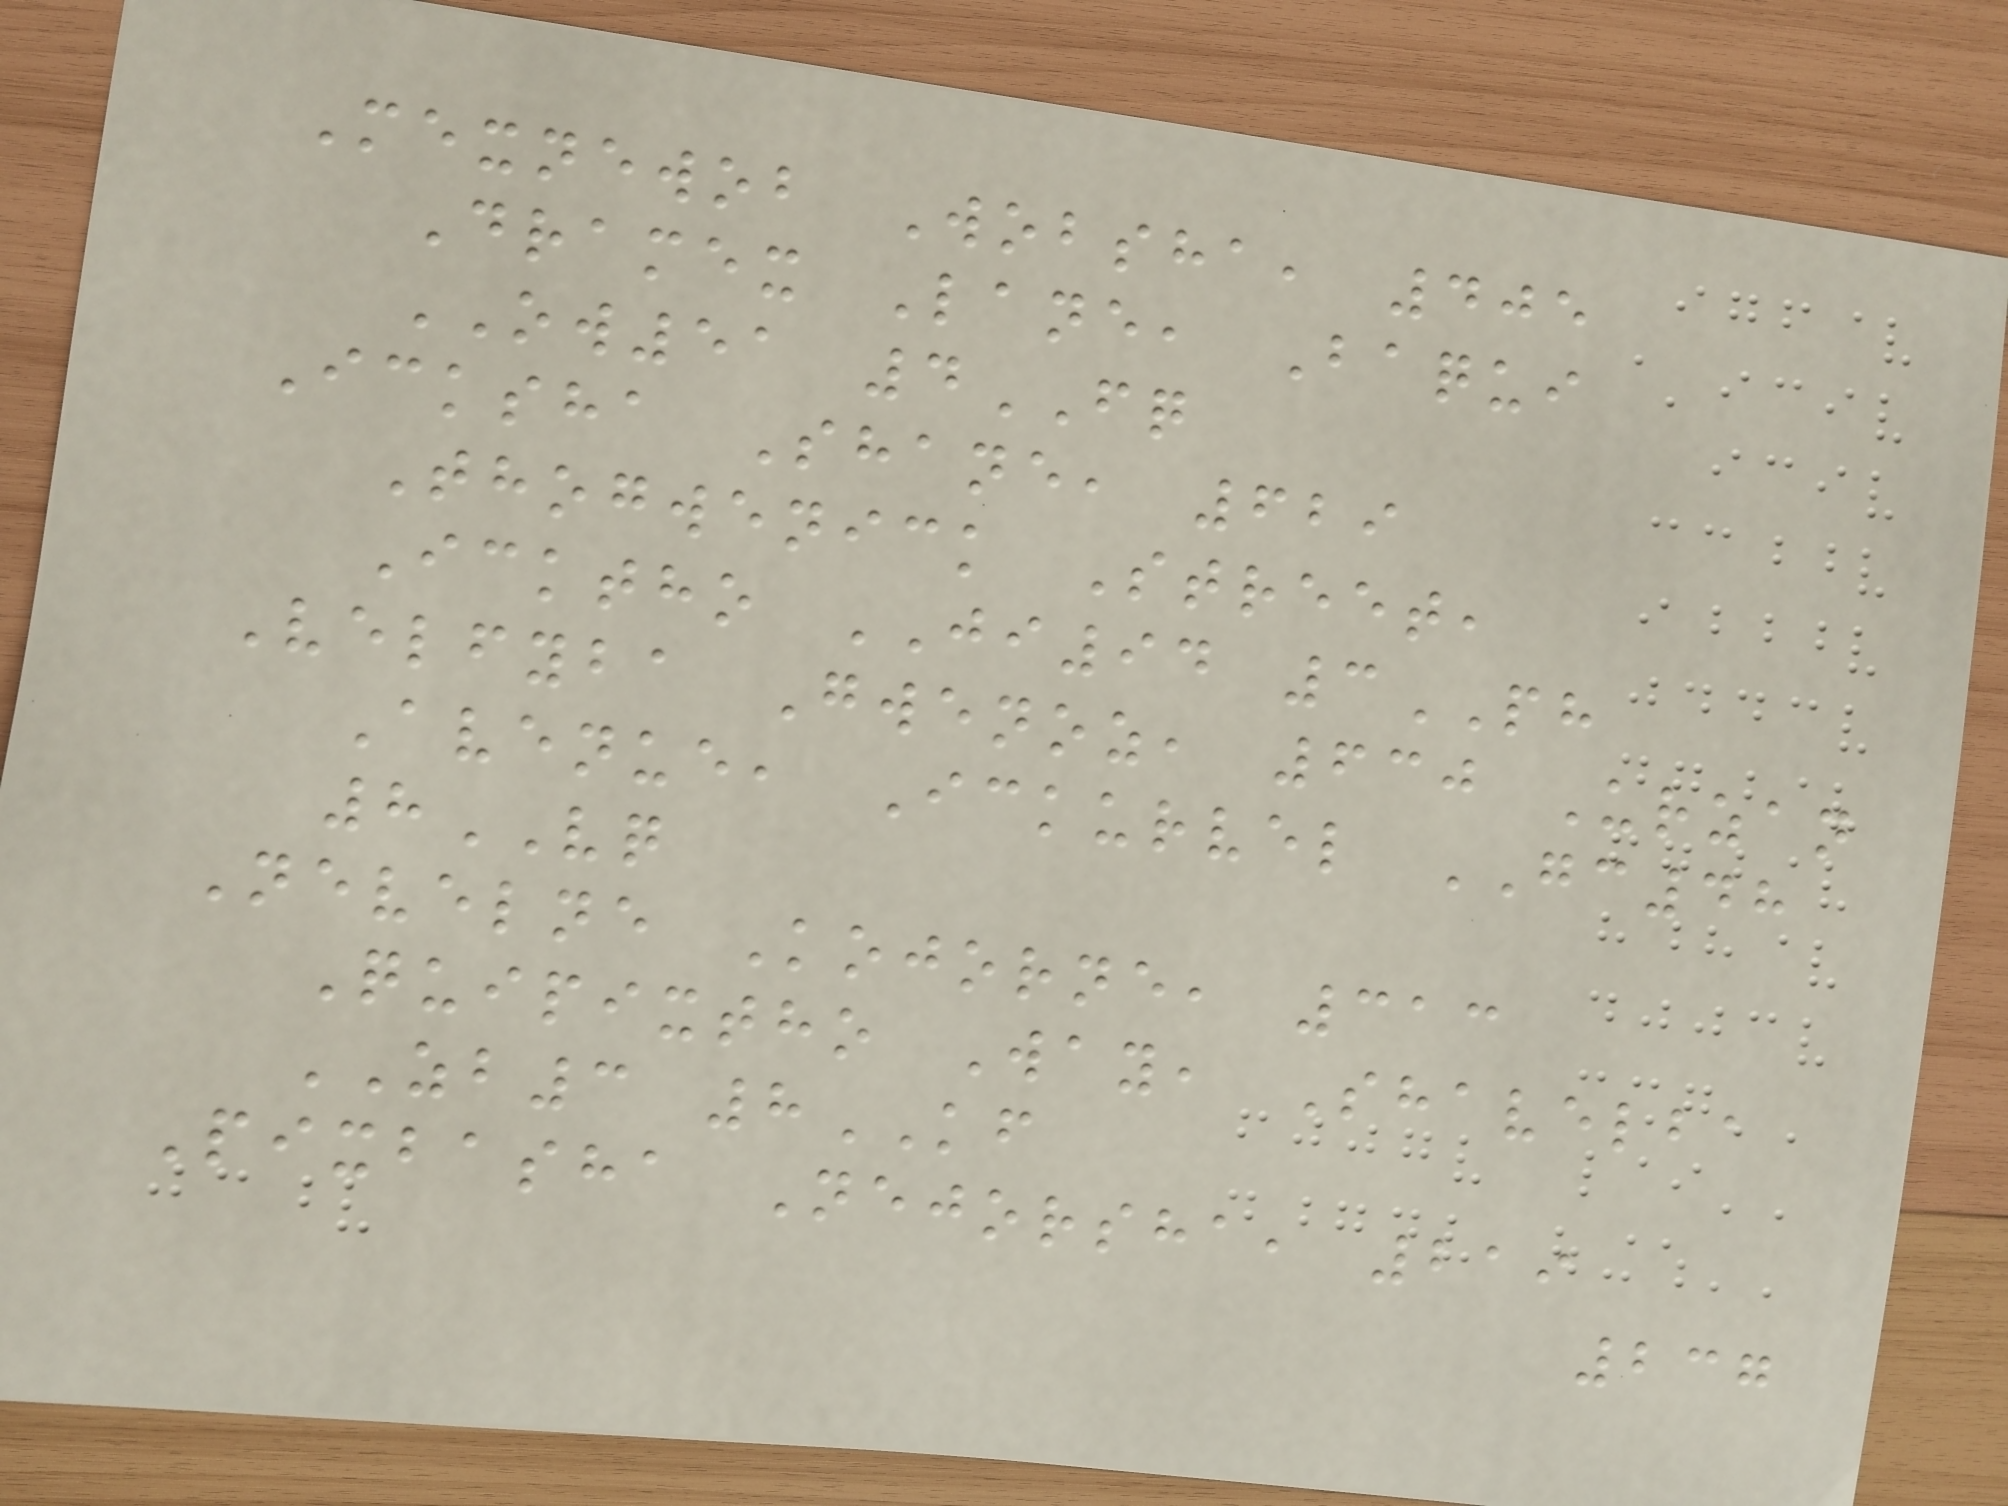Mexnewob Wobsha, 405
Dramex Lane, Baqui
OW51 4FQ
Icksha Shane, 629
Thogwenick Street,
Icktho JI94 3PH
Velfyba Gwenoz, 630 Urzan
Avenue, Ickurvel GC48
8VQ
Nevelne Kojorne, 313
Quipixtho Way, Shavelba
ZB3 8KF
Pixbasha Nejorsha, 219
237
